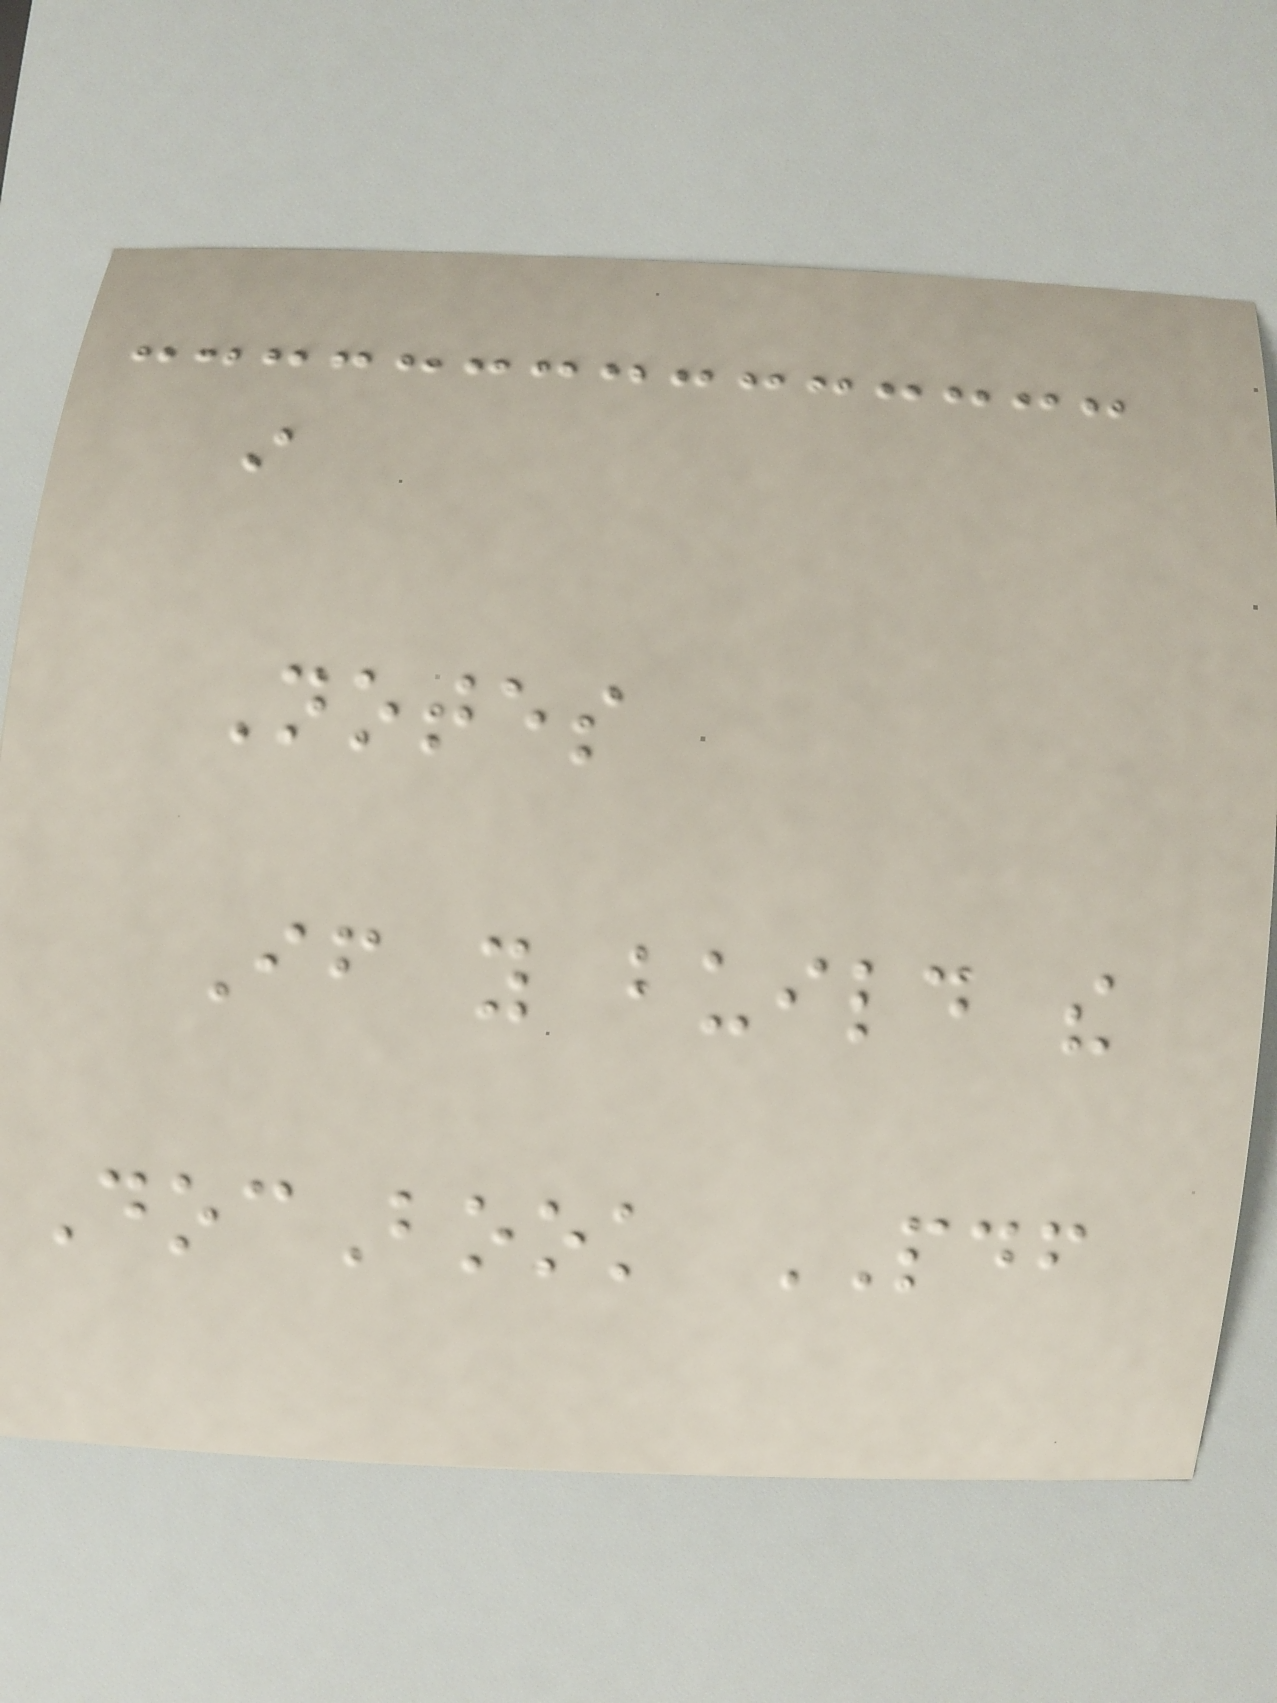i
Notes
If you build the
DocBook PDF
